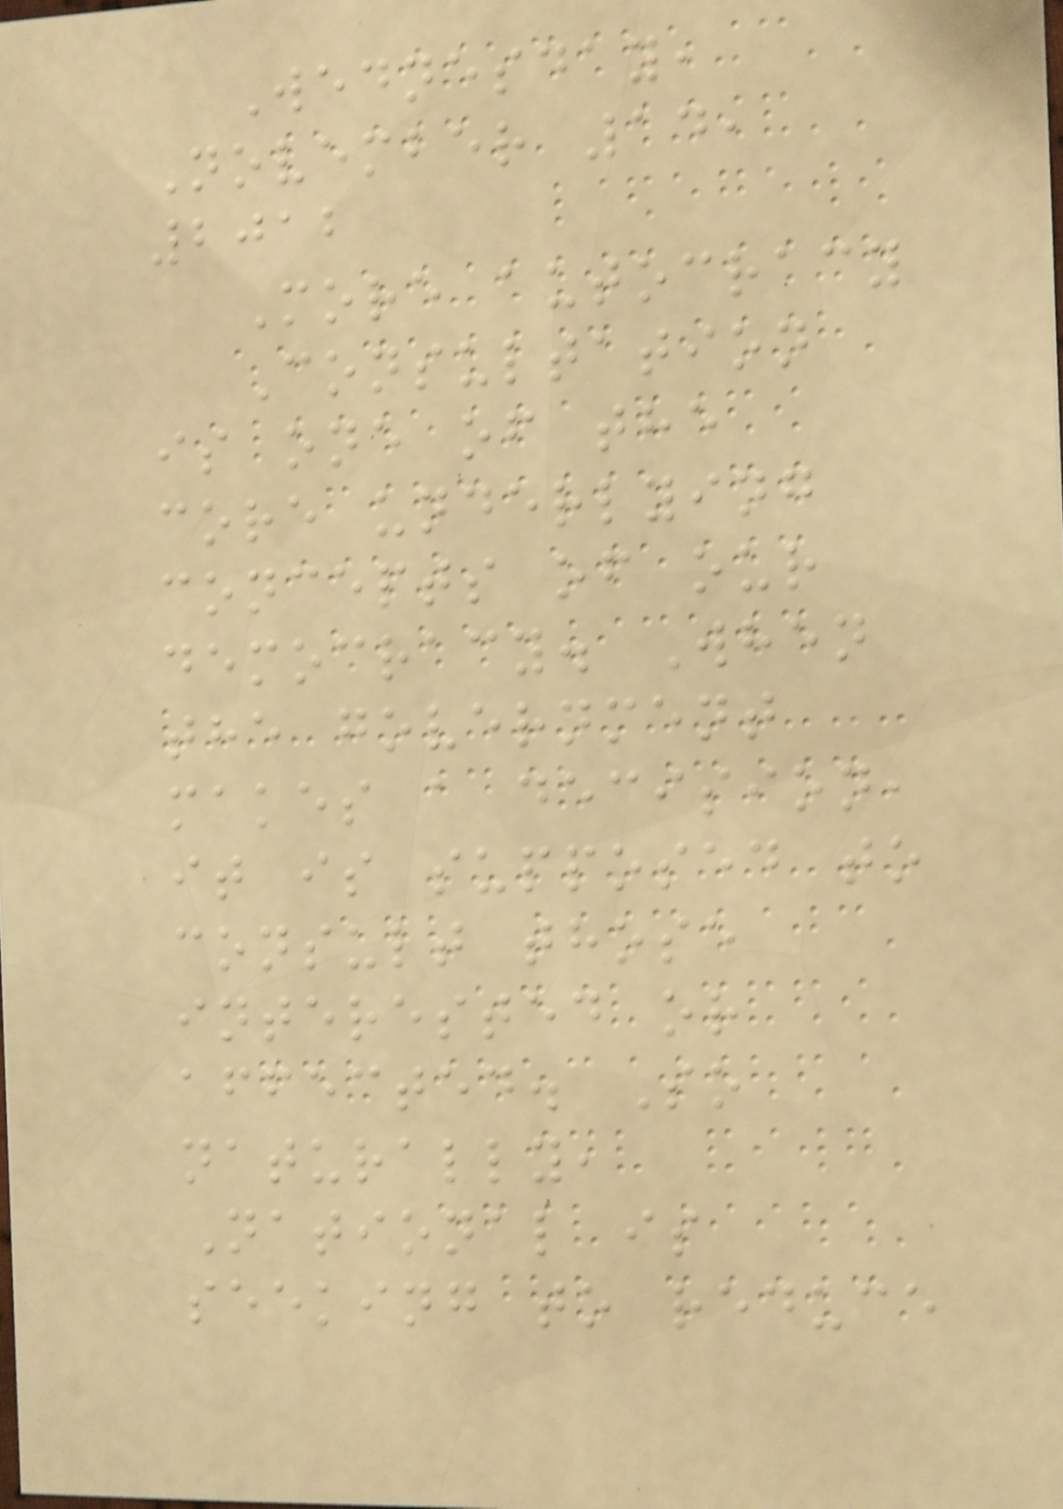Wednesday,
November 14,
2012
More autocracy
Consultation
is one of the
core underlying
concepts of our
democracy. When
the government
makes a decision,
it is supposed to
consult those
interested or
affected. So
naturally,
National is
seeking to reduce
